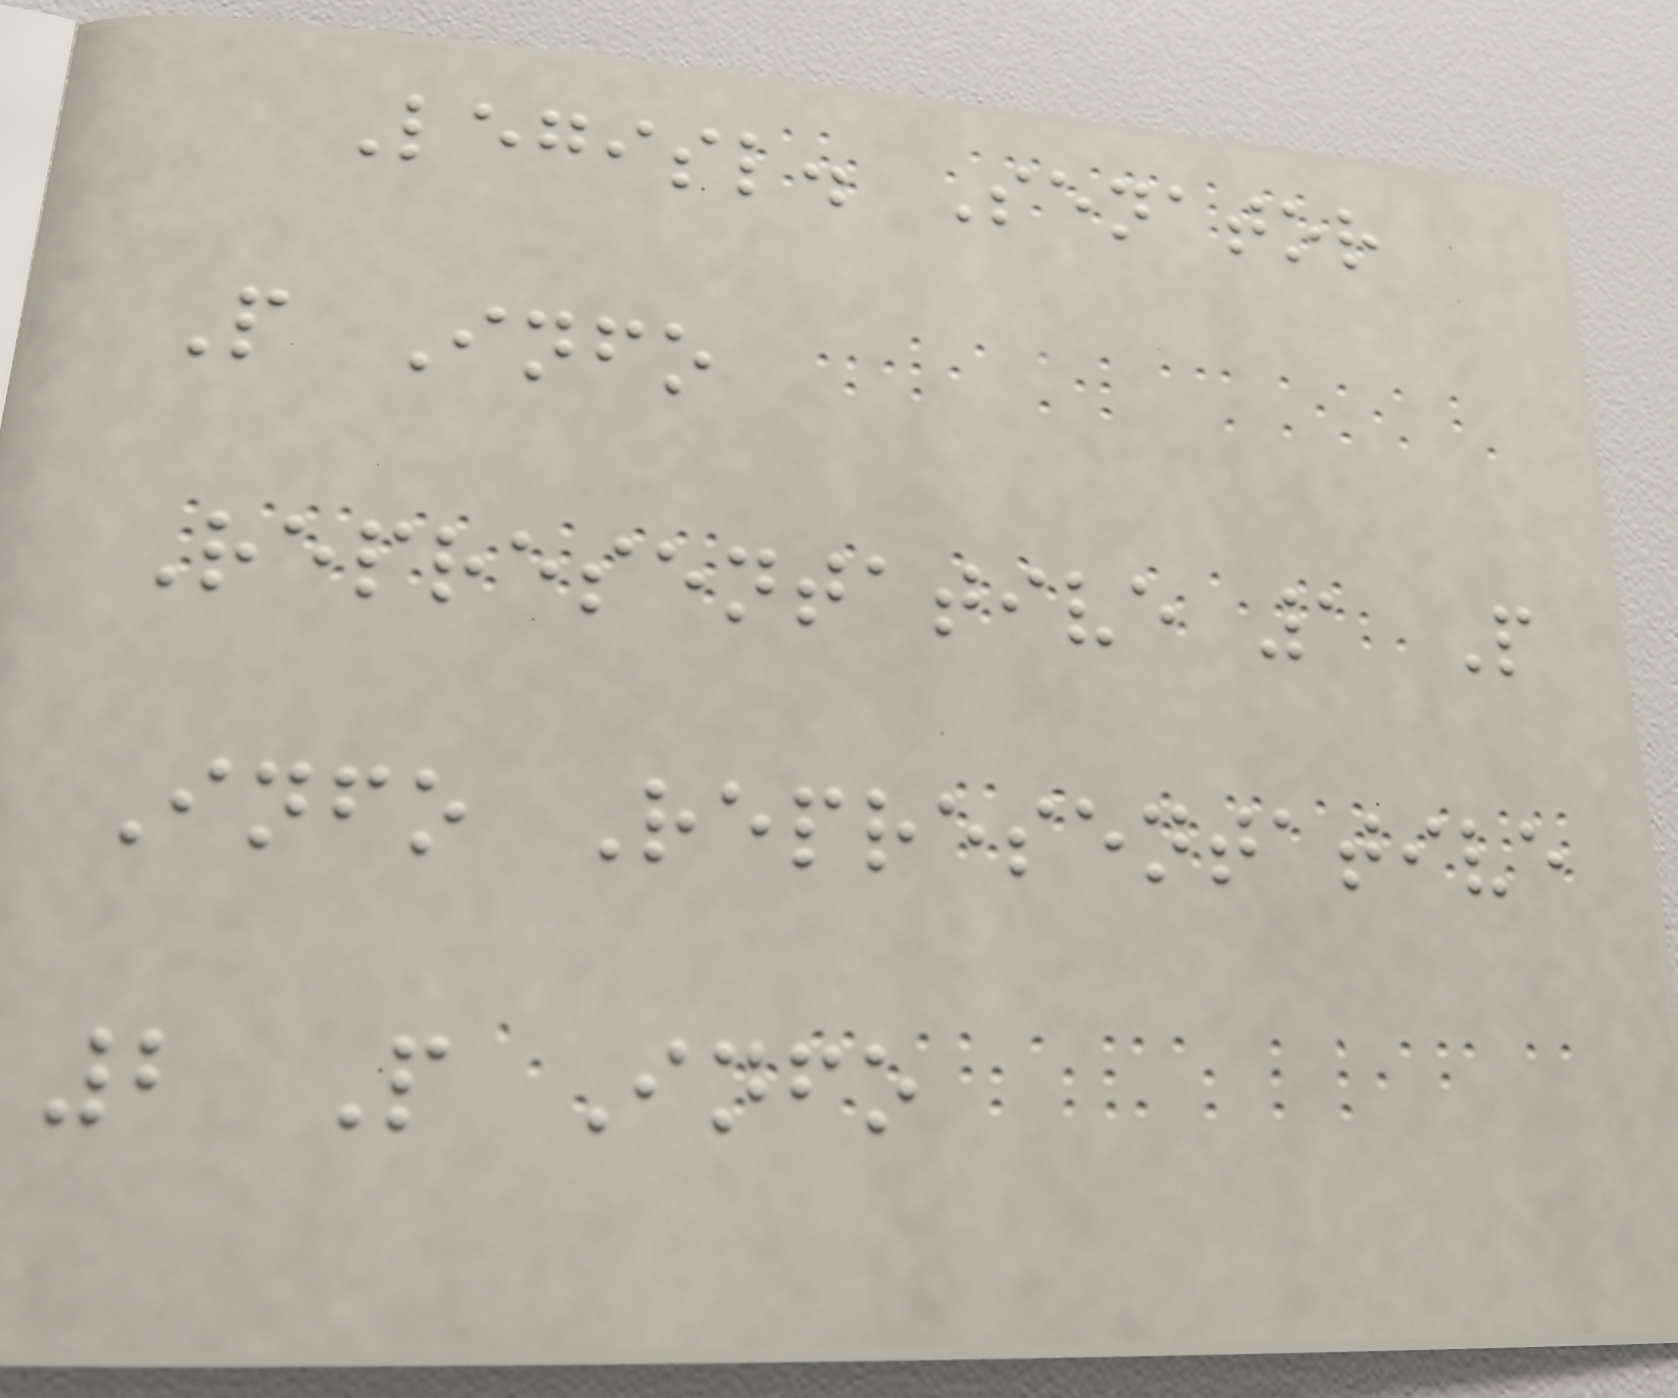Legisl. Senator
P Info
Representative 1 P
Info Representative
2 P Info
